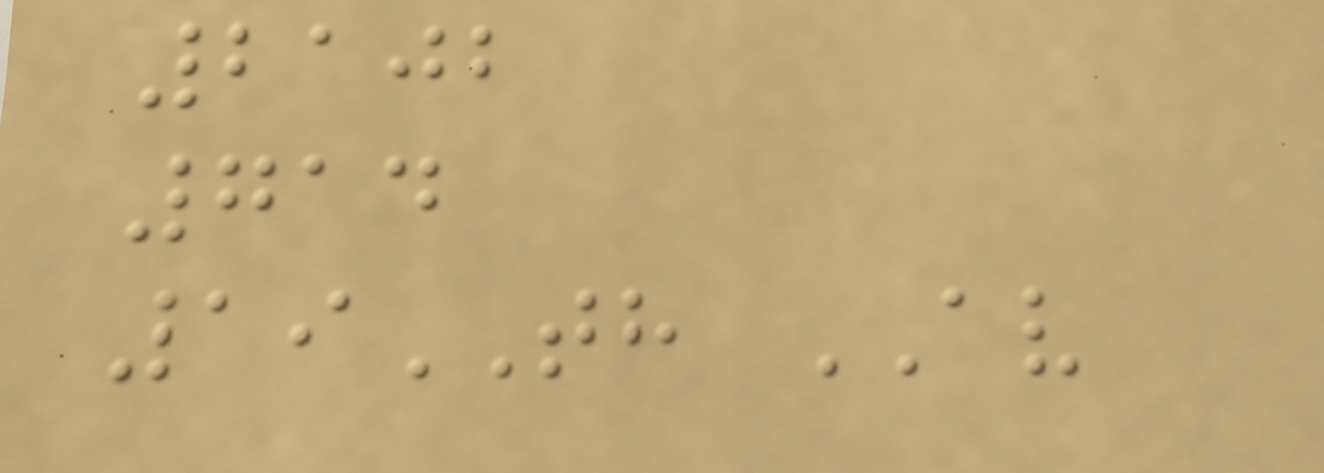2102
714
19TH AV
